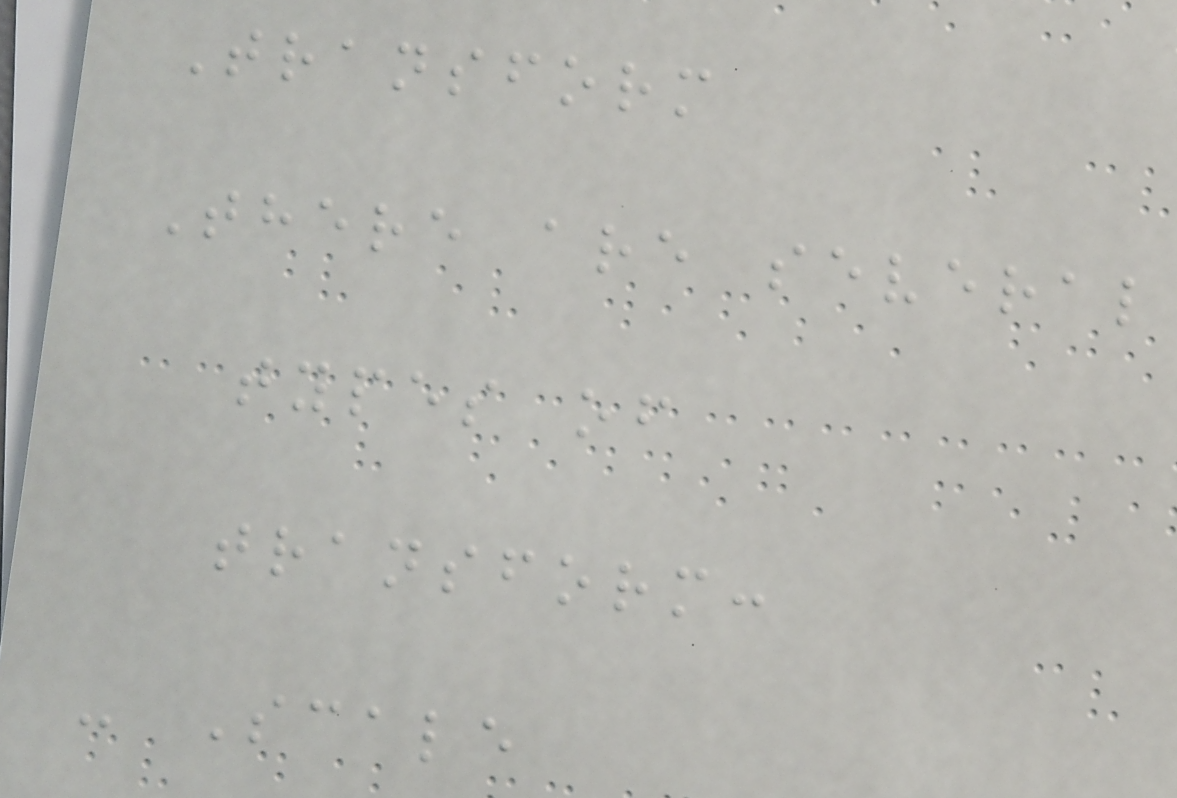Transform
There are several
types of
transform:
- Scale
